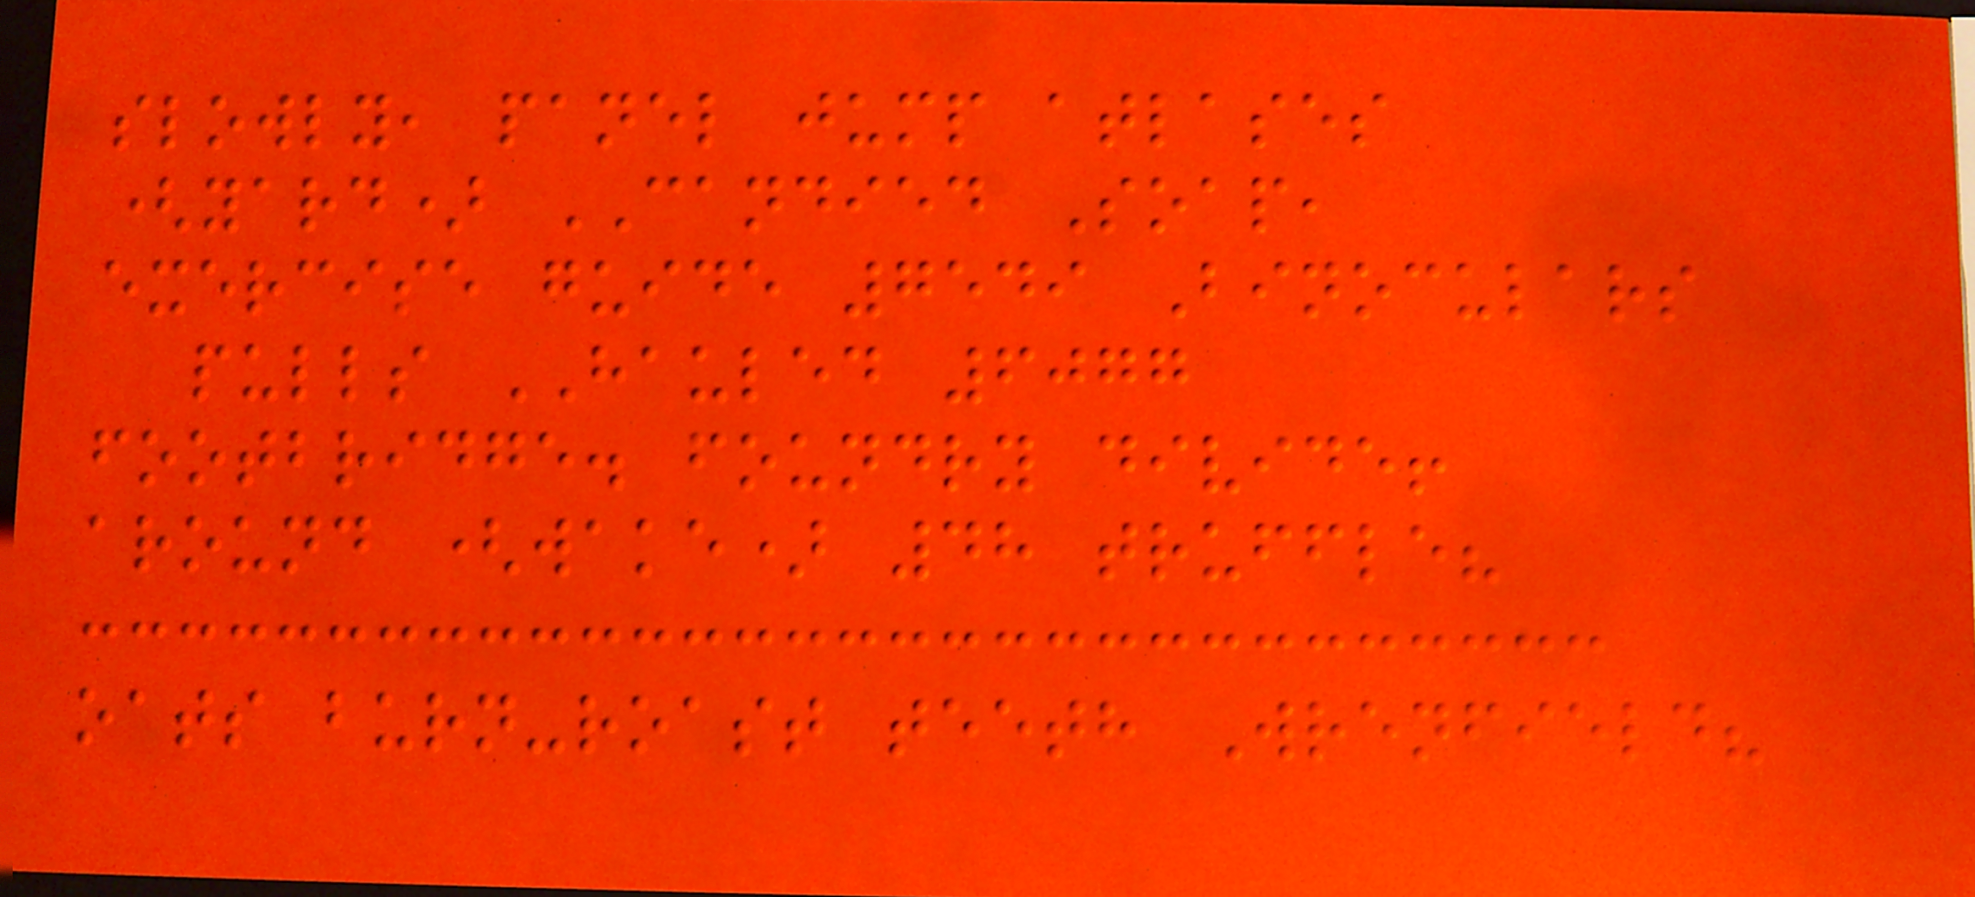slowly, panel jump atlases
(yard) CANDIED Soap,
exercise guide 7549 Binoculars
pulls HAULED 6077
footbridge. foundry divide!
around (wake) 48 truffle?
oats burn-roast teeth Wrenfield?
